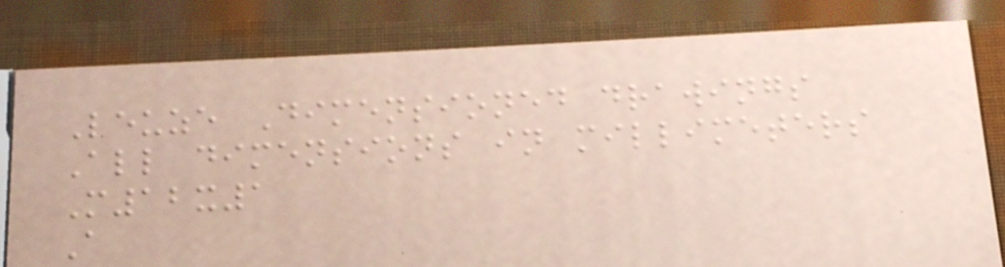Leuze Dimensioned drawings
All dimensions in millimeters
M12x1
A
